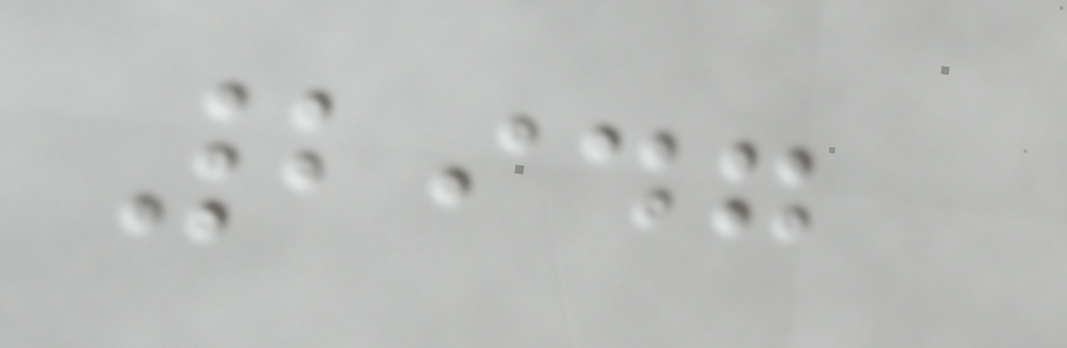2947
